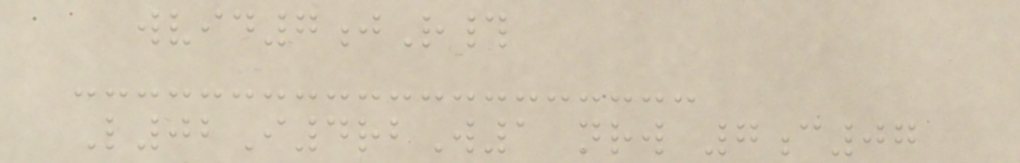wvid7jR#
L02I4rbW1 nrw 7c07
